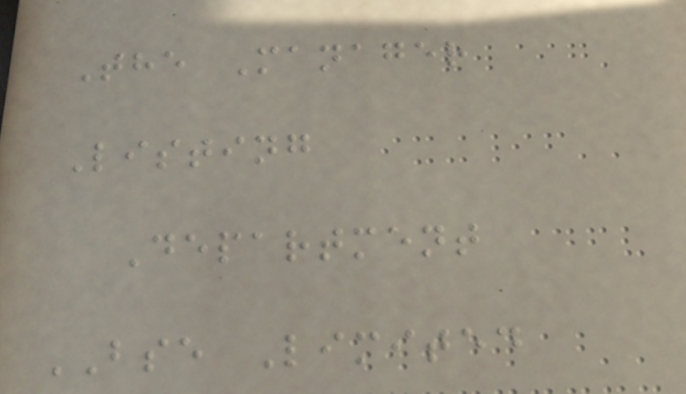The Manager
Listing
Department
BSE Limited
